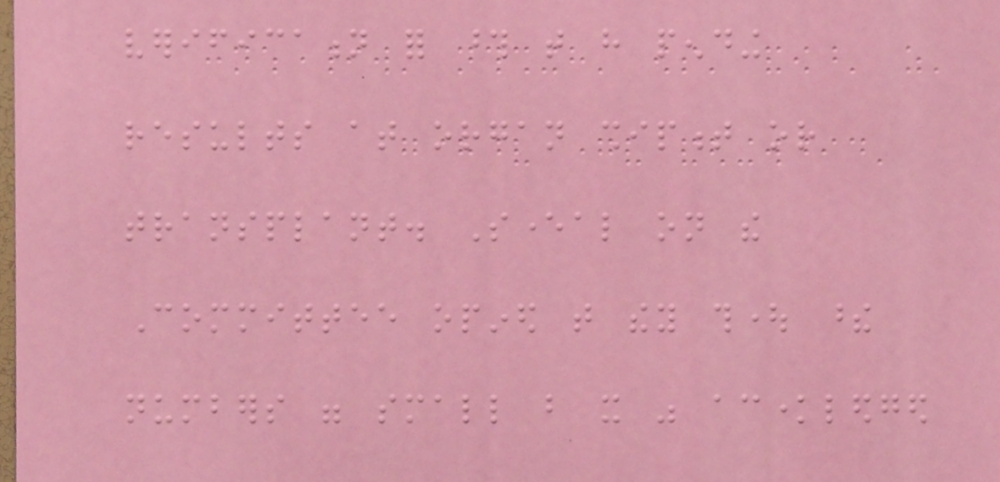verification for those that have pending
results at organ shipment or
transplant. Several on the
Committee opined that they thought these
numbers were small but it was acknowledged
